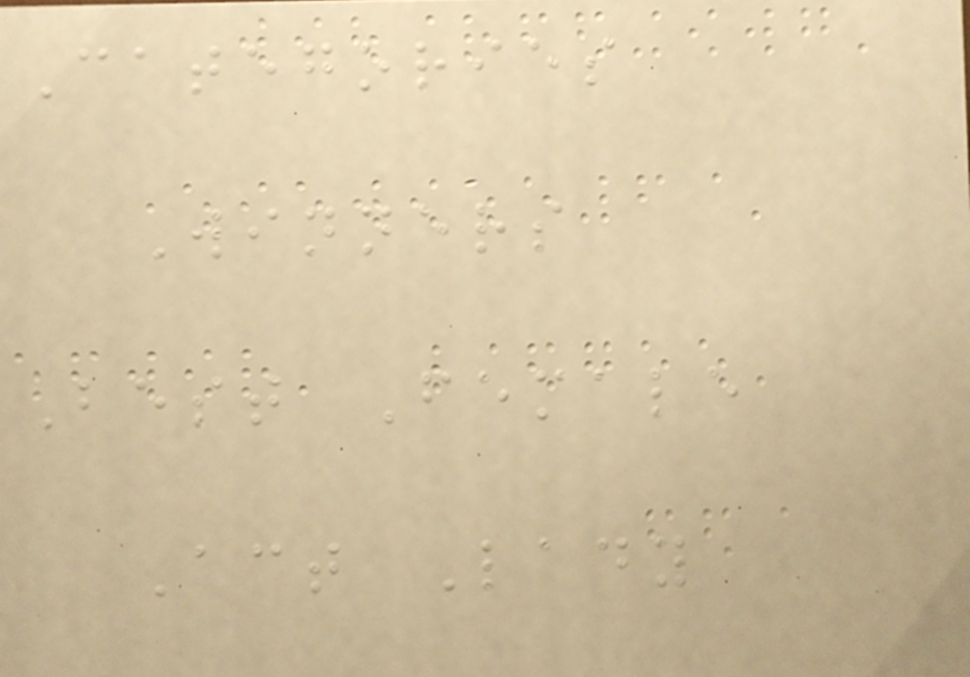Categories
Winners
Best Female
Act Lady
